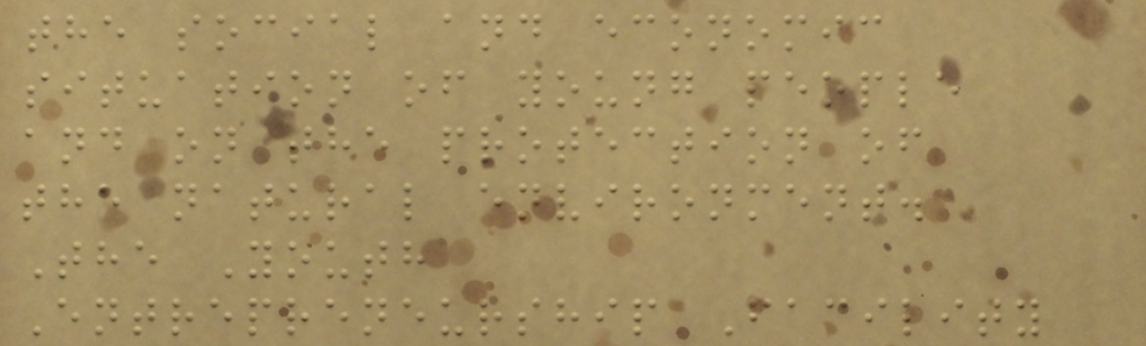the social and economic
situation of young people
and on the protection of
the natural environment.
The Youth
Entrepreneurship Facility
